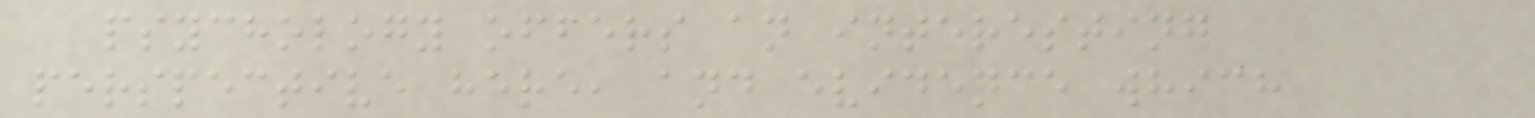psychology offers an interesting
perspective here, and evidence which
